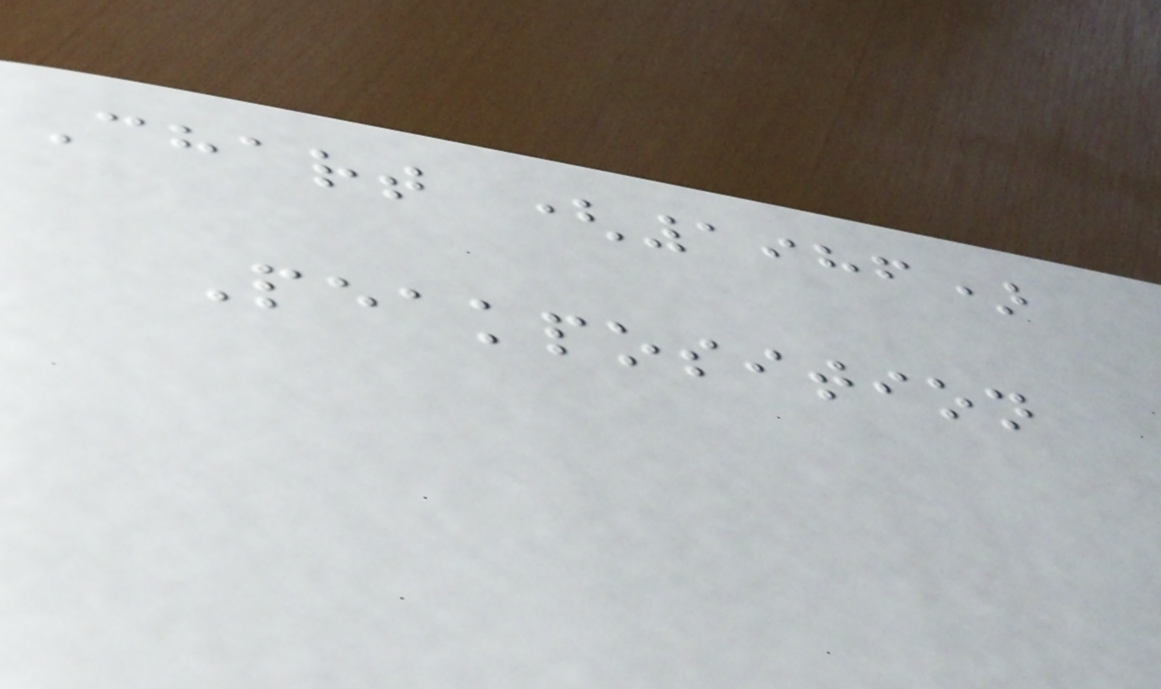Chart (1986)
Peakposition
